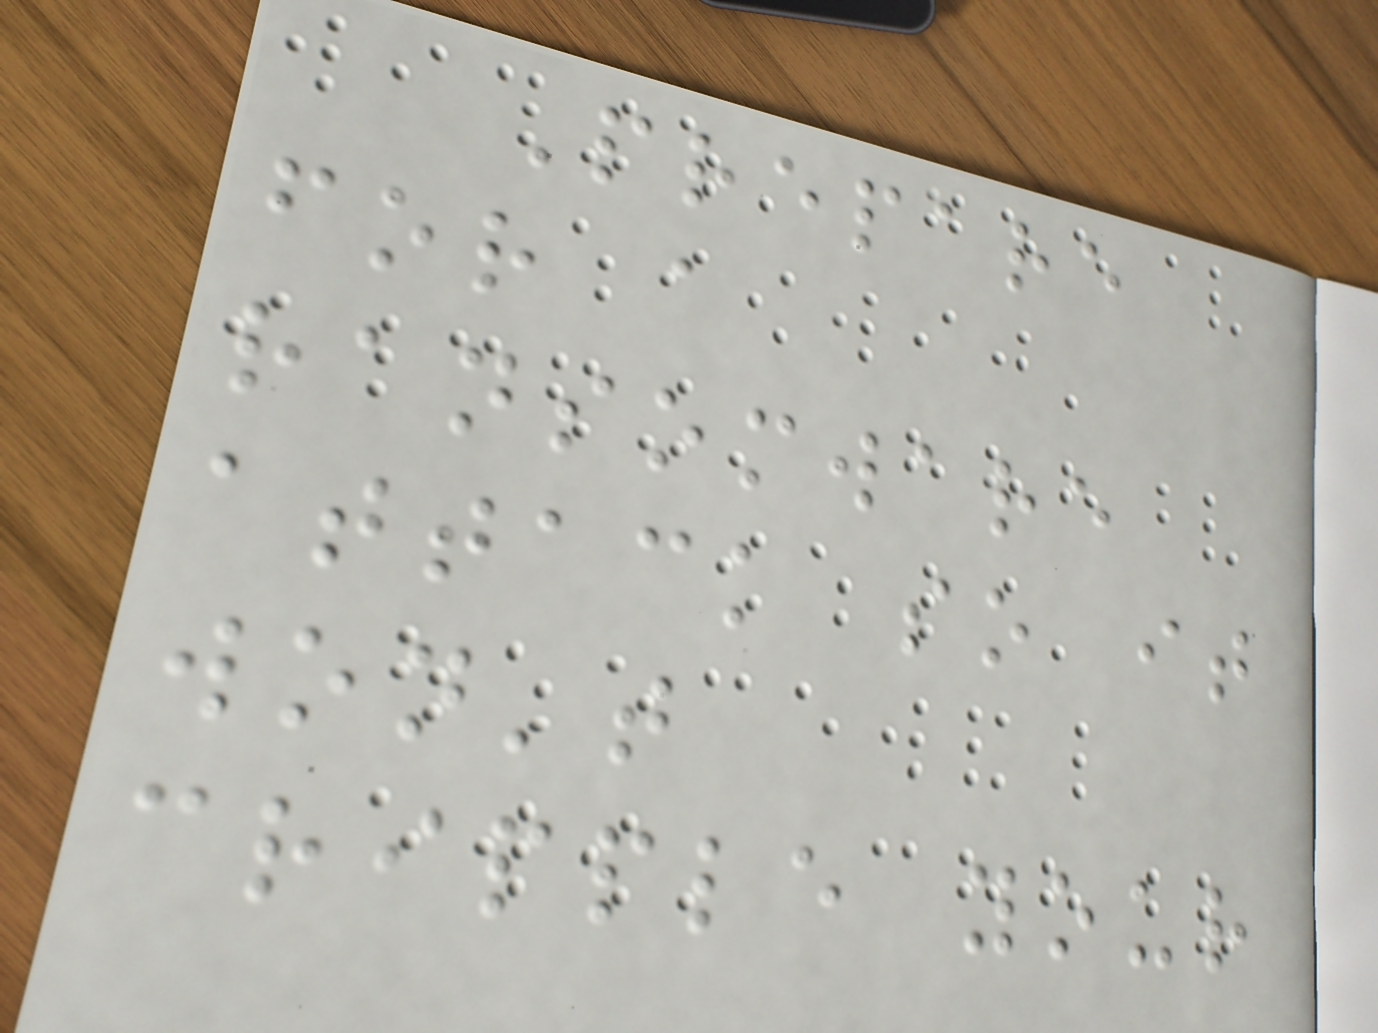Prepare
for a
ransomware
attack so it
won't
cripple your
